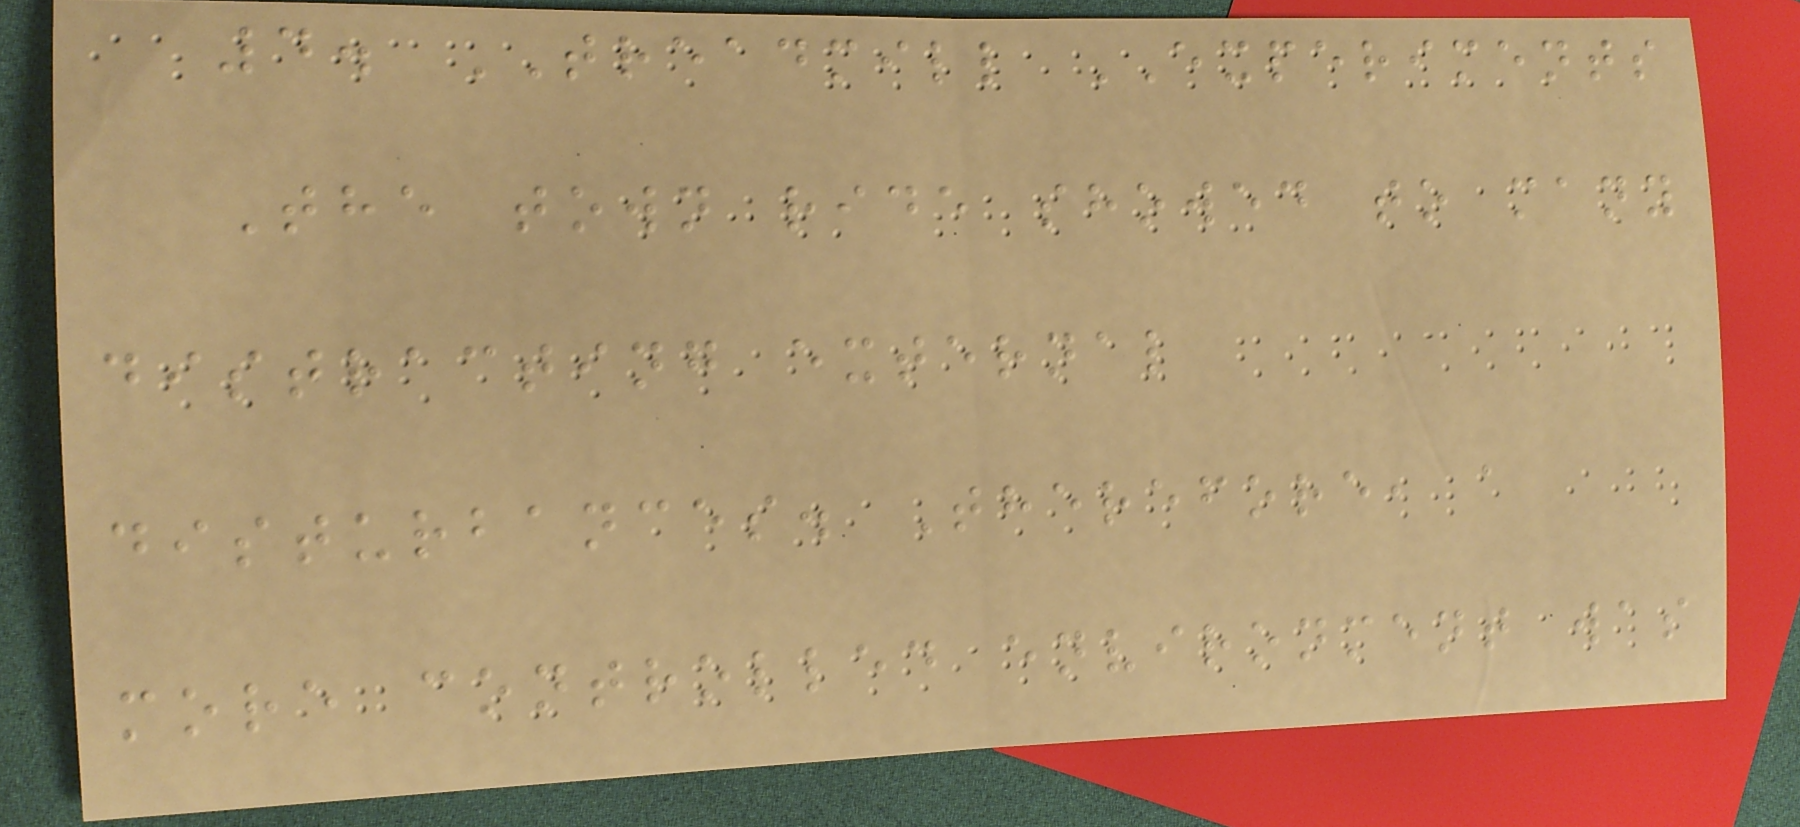4. TREADMILL EXPERIMENTS
The town ride showed to many
distracting external
disturbances. Therefore, a
more controlled environment was
